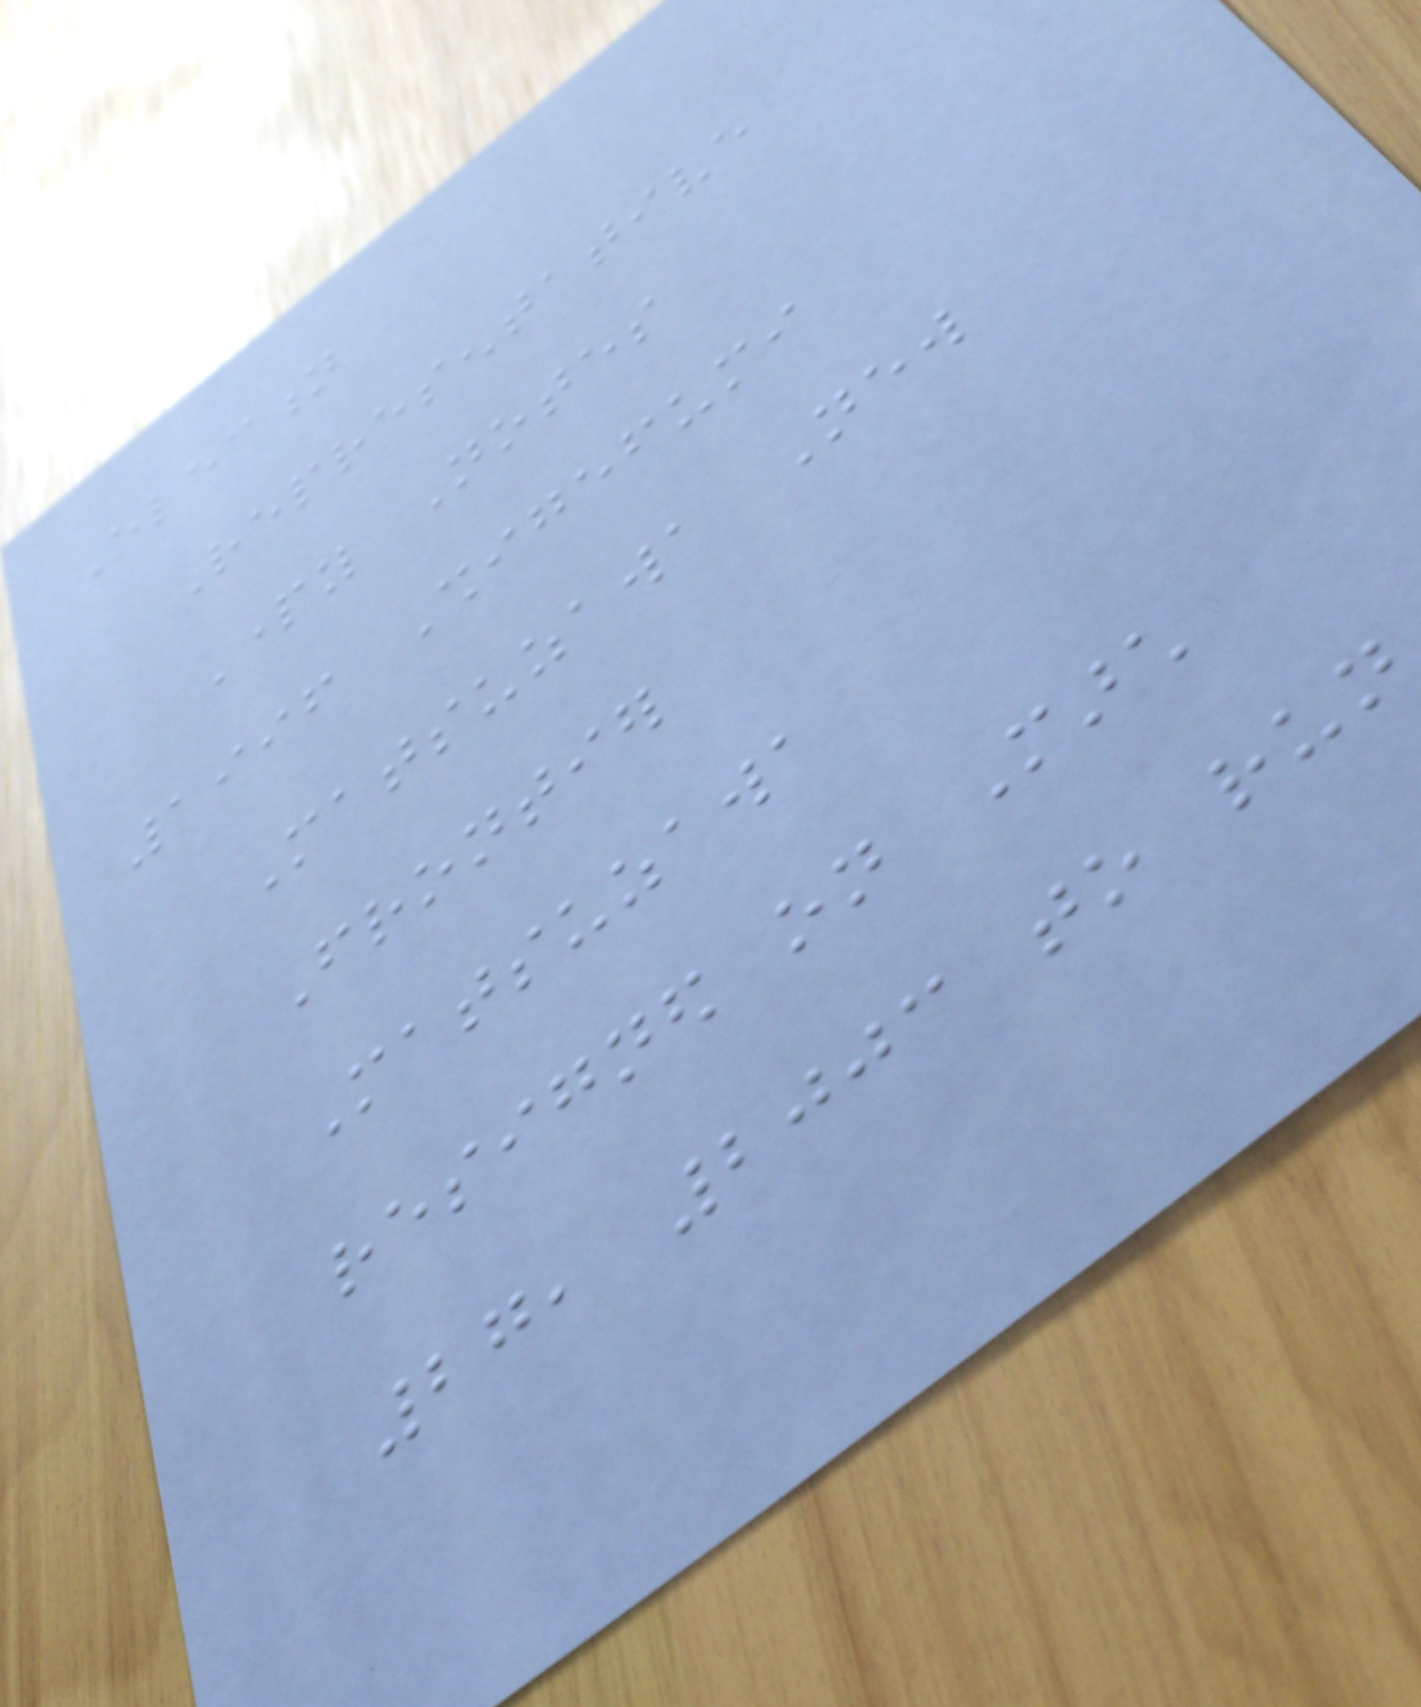Election
Representative
Party Notes
1996 Shigefumi
Matsuzawa New
Frontier
Matsuzawa
resigned on March
27, 2003 to run
